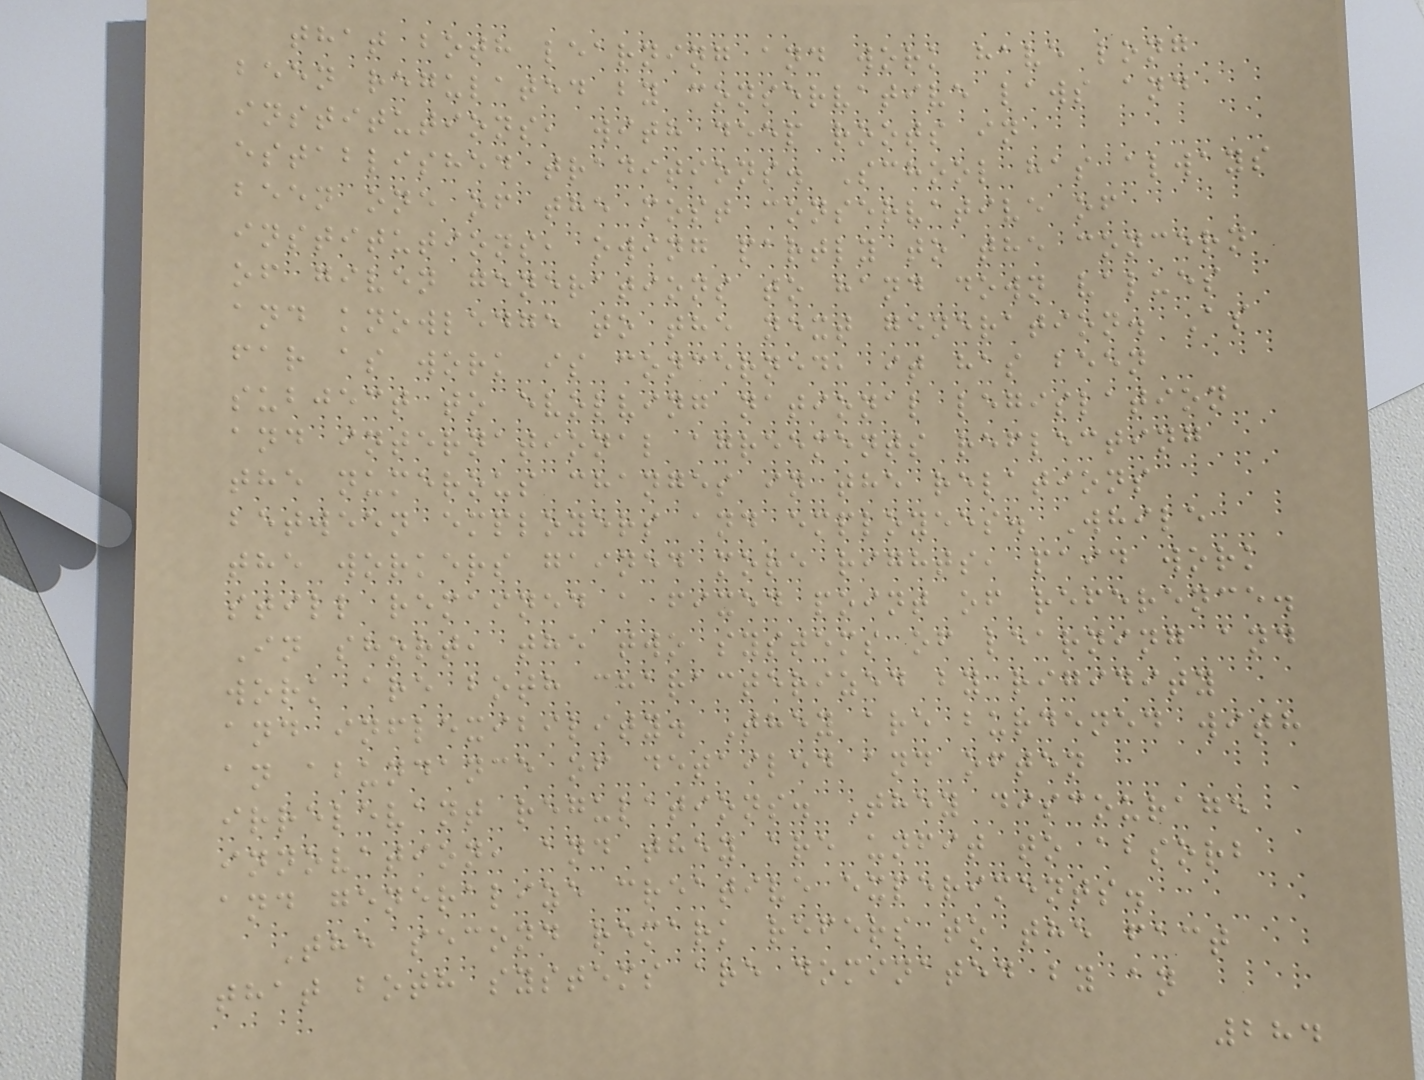that both learning and work have long
been regulated by conservative laws and
institutions, with deep roots in
established traditions. School has always
been one of the most conservative of
institutions, owing partly to the concern
of given generations to hand down values
and knowledge to the next generation. As
far as work is concerned, it has been
subject to evolving national legislation
and international agreements reflecting
the numerous changes in the relations
between employers and employees. While
the workers gained more rights, paid work
still remained a fixed point of reference.
In short, the two systems of learning and
work are both characterized by rigidity
and inflexibility. They are burdened with
an abundance of detailed and often
irrelevant regulations. They discourage
innovation, and they are unfit to absorb
and generalize creative experiments.
The second remark refers to the fact
that both systems are dominated by an
284
